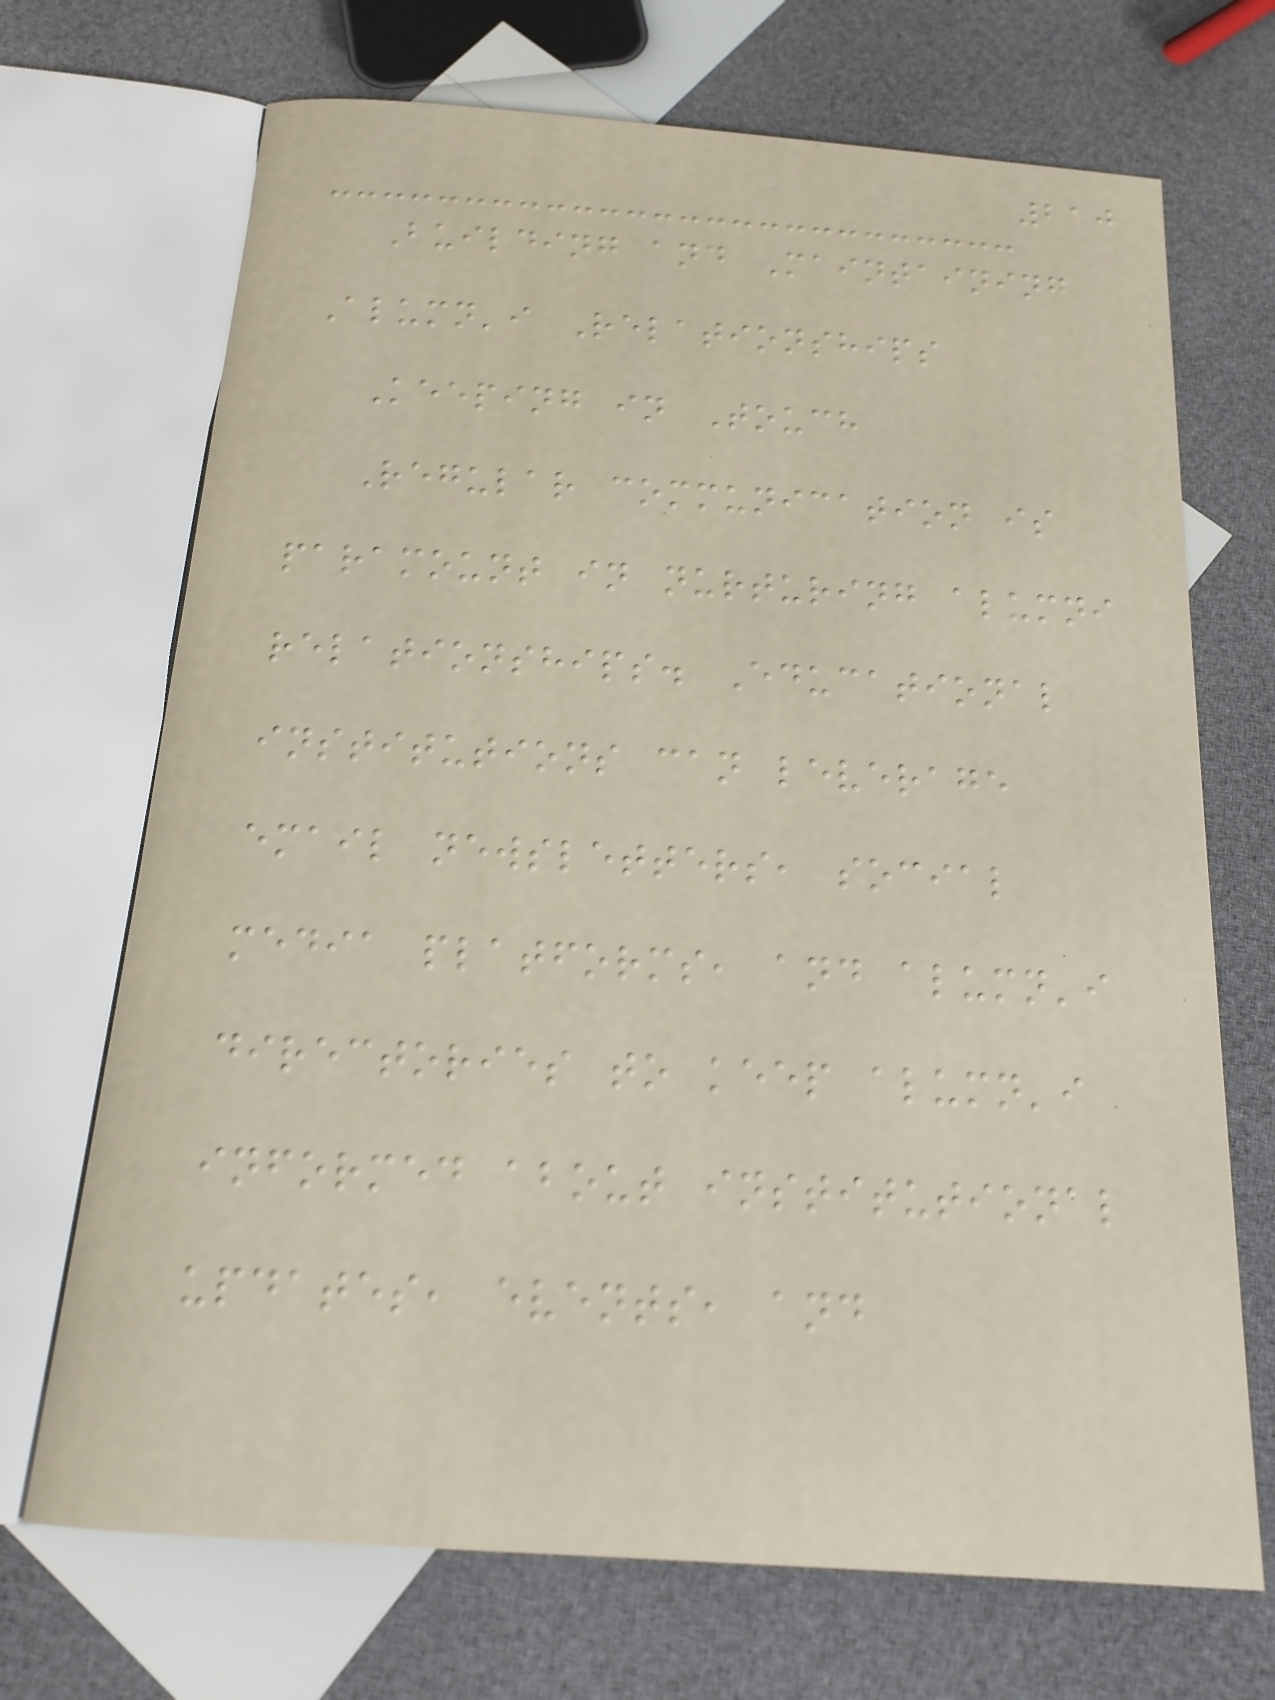210
Building and Maintaining
Alumn'i Relationships
Keeping in Touch
Regular communication is
paramount in nurturing alumni
relationships. Educational
institutions can leverage
email newsletters, social
media platforms, and alumn'i
directories to keep alumn'i
informed about institutional
updates, events, and
